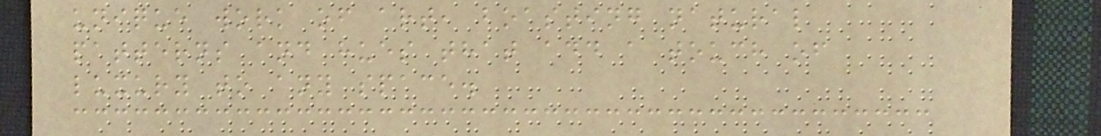unique work of art, boasting natural
patterns and hues that add a touch of
luxury to any space.
